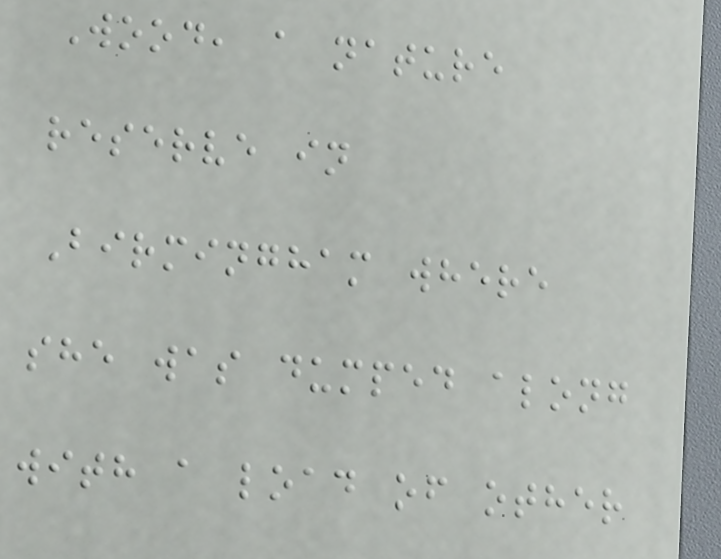Wood, a nature
reserve in
Birmingham where
she was dumped along
with a load of other
